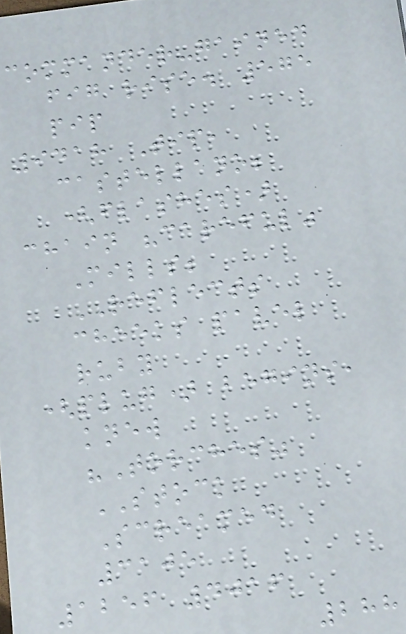commander-gained
fig rise. 575
pip
9418 Tip,
castellano;
(flashes)
chain "careful"
Mills;
REFLECTS
cheeks pavel
ruby
(plug) begins,
knew
"Torches"
STOCK
Screamed
3105
1256 4016
288
